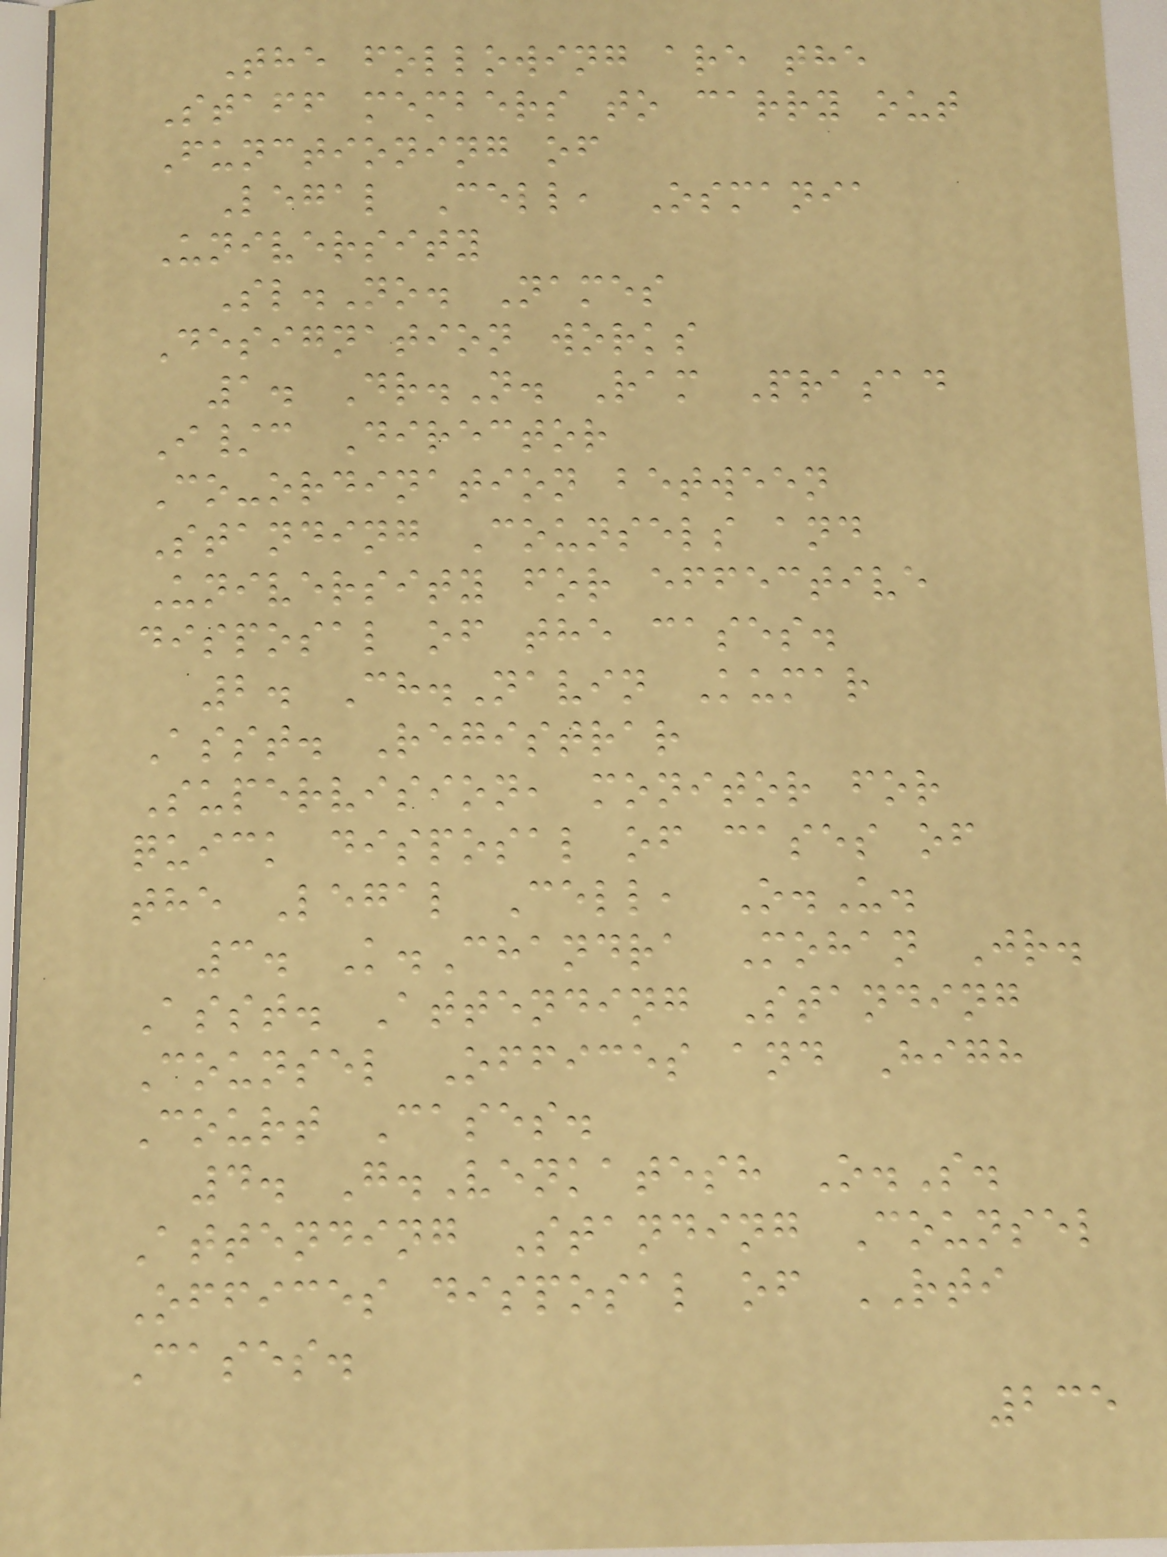The following are the
Staff members to carry out
Functioning of
Legal Cell, Osmania
University
Sl.No. Names
Designation works
1. Dr.N. Ram Prasad
I/c Director
Co-ordination between
Standing Counsels and
University for effective
disposal of the cases.
2. Ch.Navin Kumar
Asst. Registrar
Supervision, monitor for
quick disposal of cases of
the Legal Cell, O.U.
3. K.Chandra Mohan Jr.
Asst. Attending Standing
Counsel Offices and High
Court Cases.
4. G.Venkatesh O.S.
Attending Standing Counsel
Offices disposal of RTI
Cases.
235
